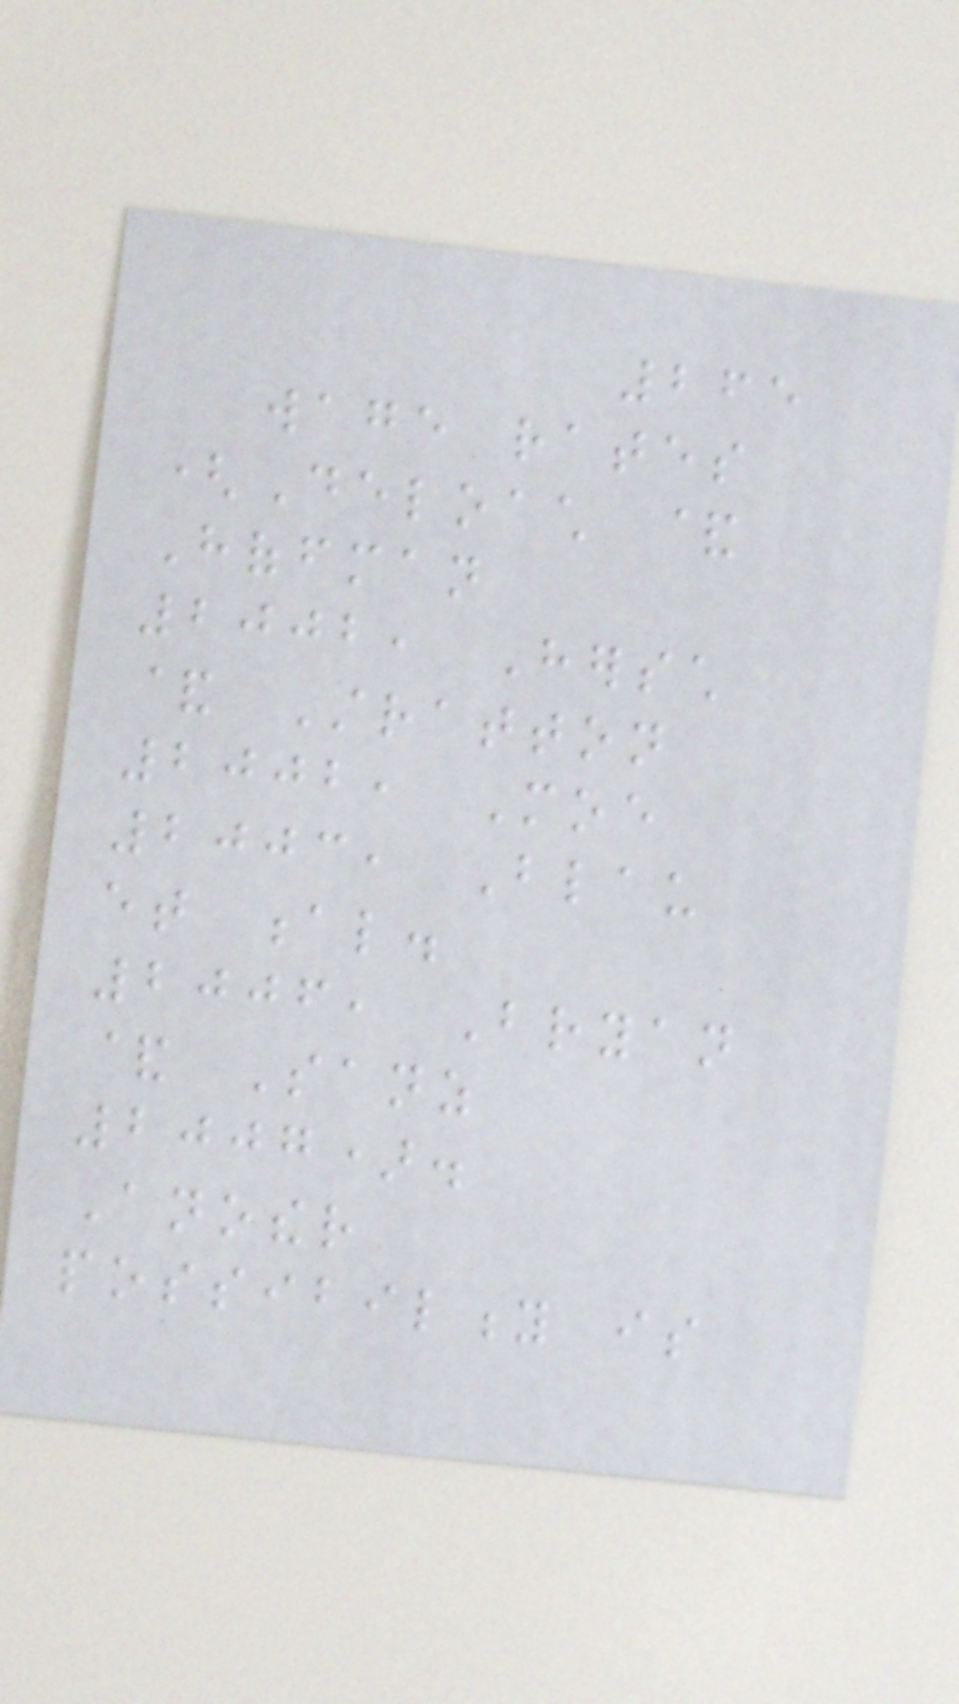265
wage rates
(Deloach &
Hoffman
2002, Hersch
& Stratton
2002, Moe
2003, Blau
et al.
2006, Bryan
& Sanz
2007).
Another
possibility is
